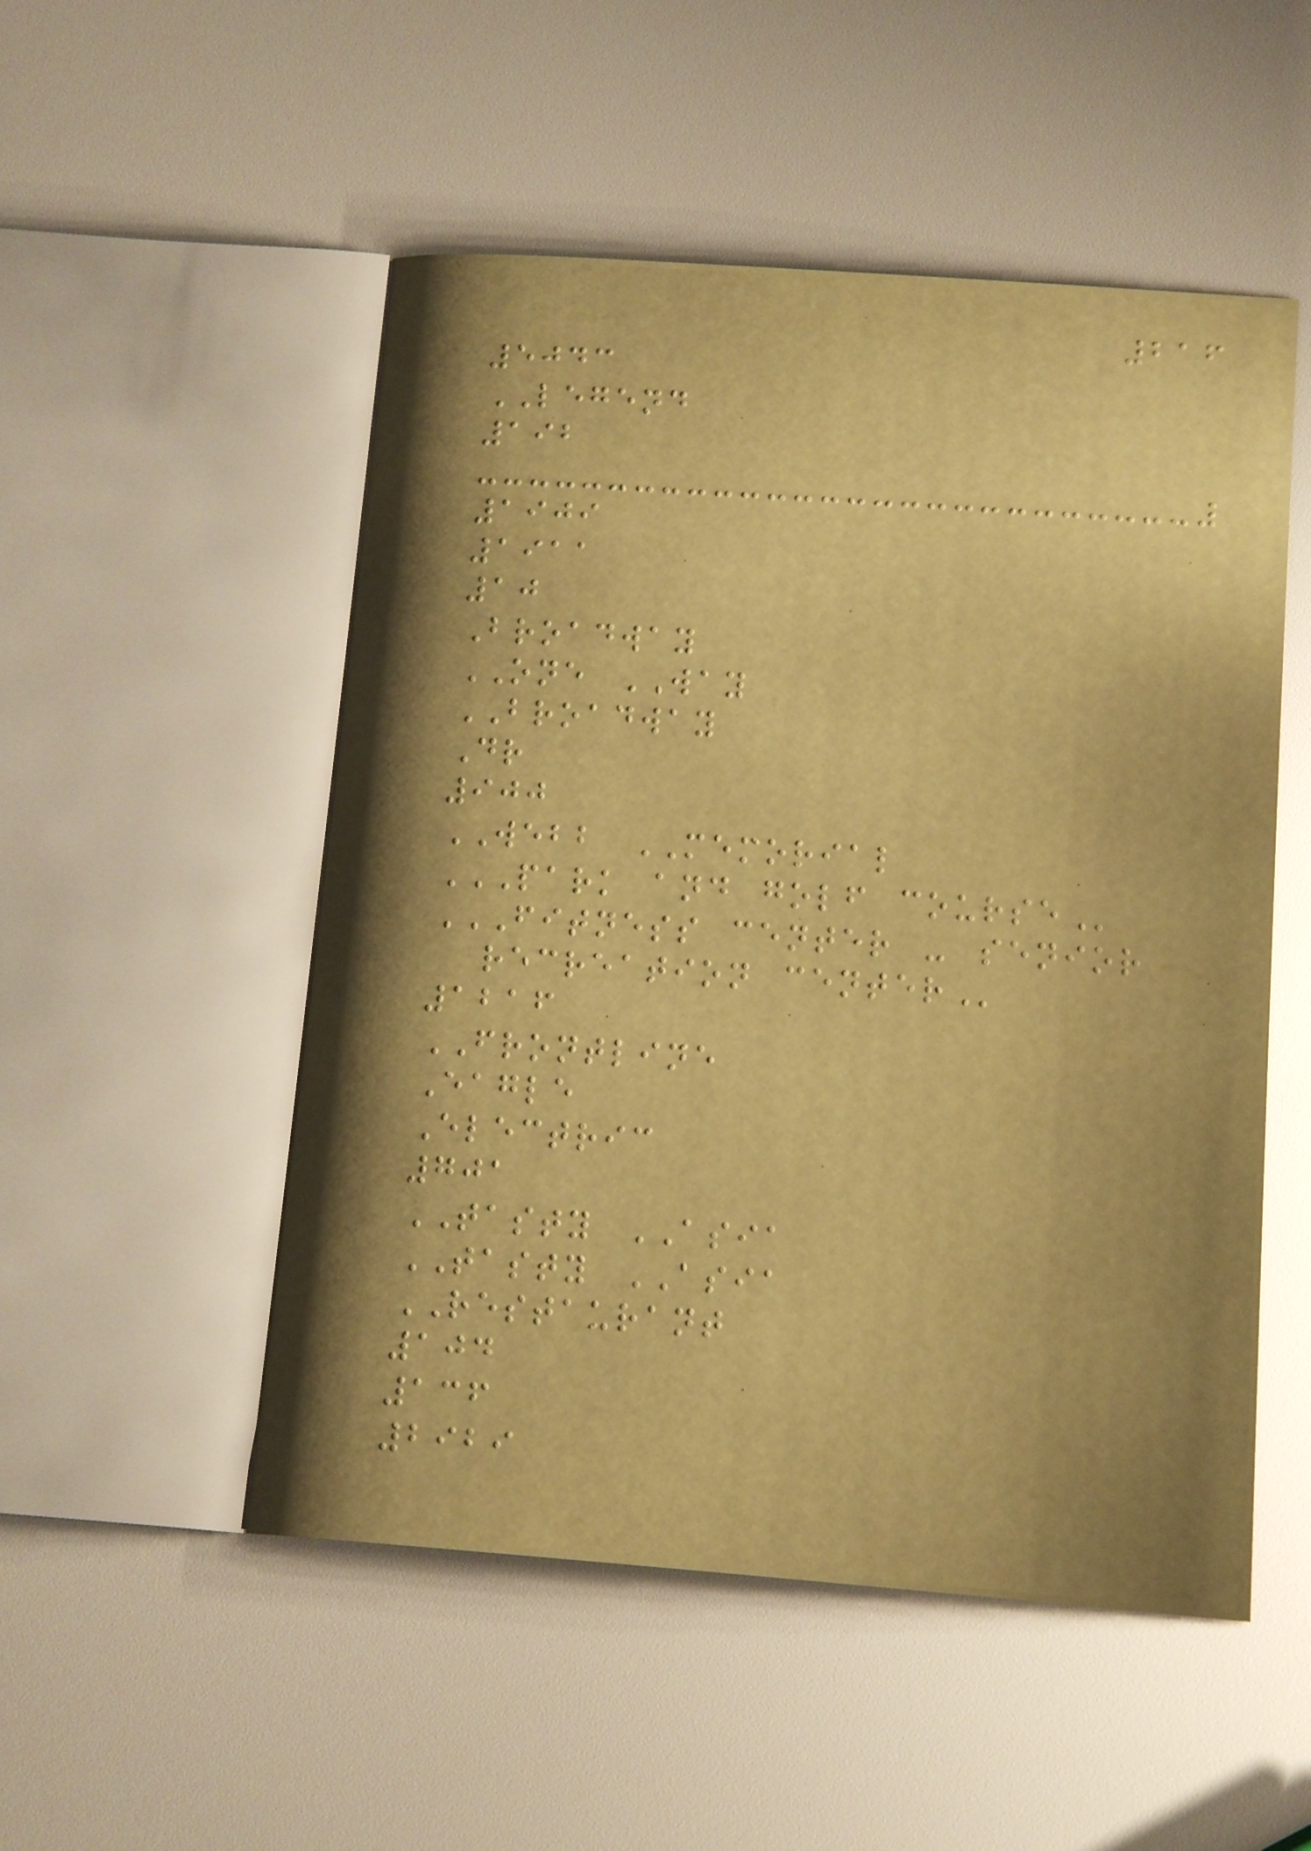216
5043
LEGEND
192
1909
1911
10
Broadway
ONE WAY
BROADWAY
Dr
900
WEBB MEMORIAL
PARK AND GOLF COURSE
FITNESS CENTER - SENIOR
RECREATION CENTER
1216
FRONTLINE
Eagle
Electric
701
TASTY ASIA
TASTY ASIA
RESTAURANT
104
136
2929
